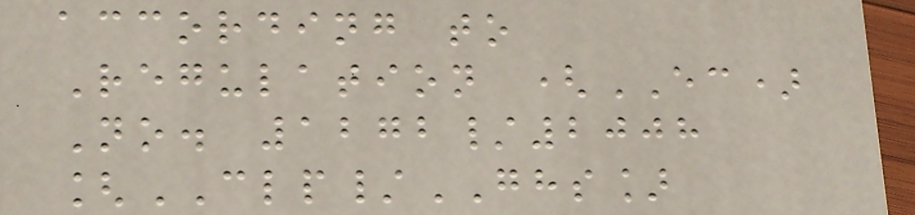according to
Regulation (EC)
No. 1272/2008
[CLP/GHS]
